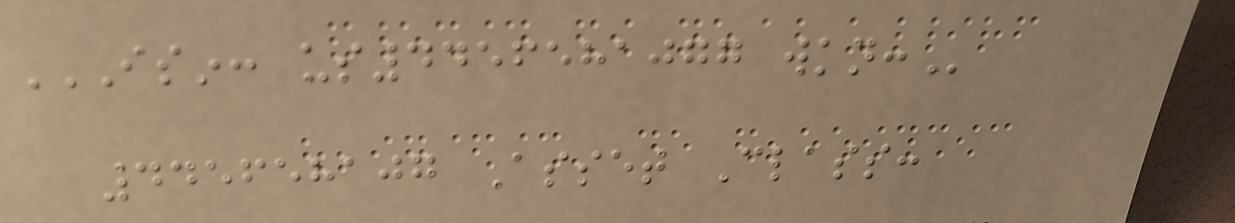ISIN: US4456581077 WKN:
445658107 Asset Class:
